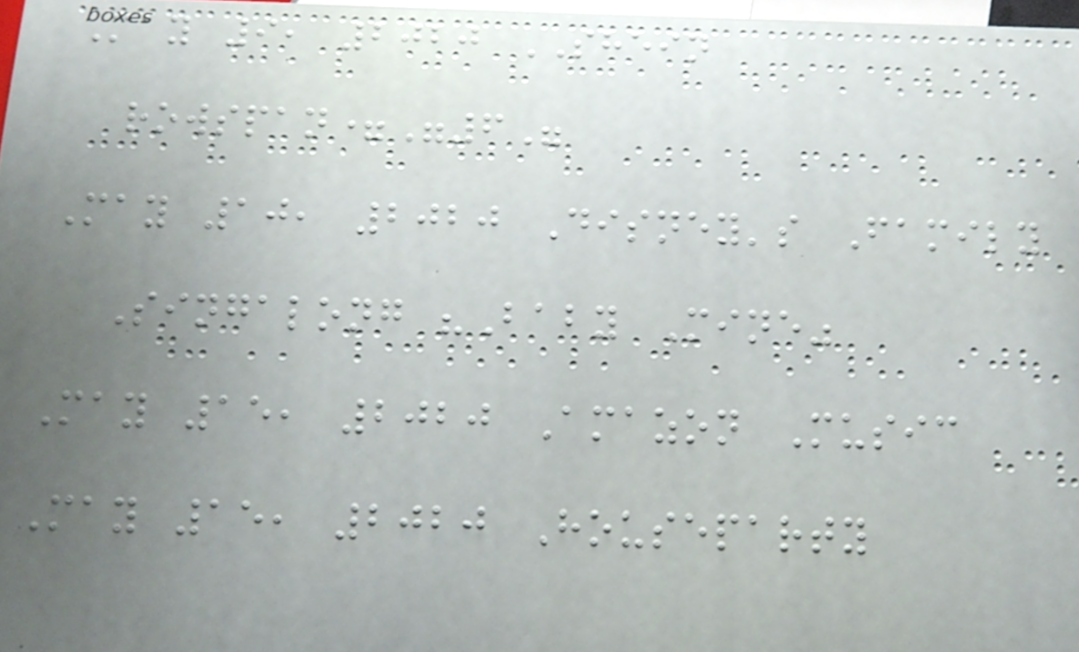May 9, 2020 SHEIN
rowspan="6"
May 10, 2020 Disney's Family
Singalong "Baby Mine"
May 15, 2020 Amazon Music
May 15, 2020 Houseparty
